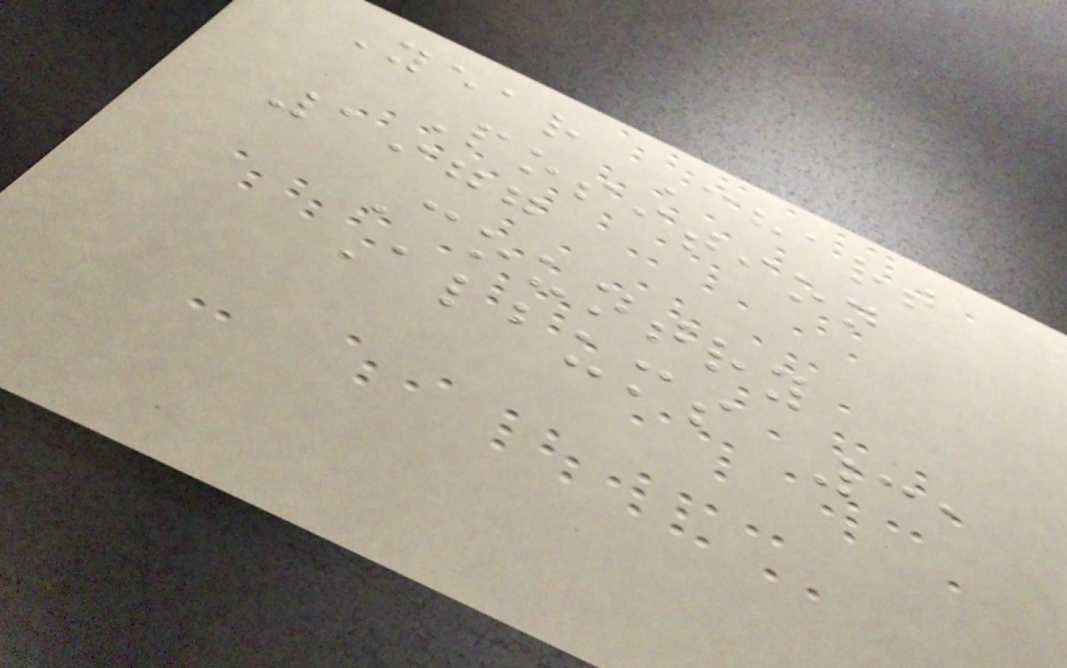Year Chart
Position
1977
Country
Albums 31
